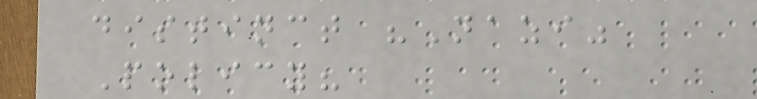distinct "Nazi"
Policy?
